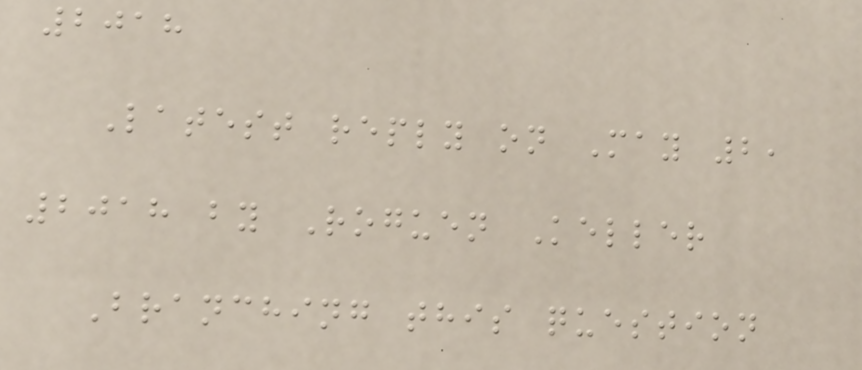2018
Latest reply on May 2,
2018 by Roguen Keller
Branching this question
